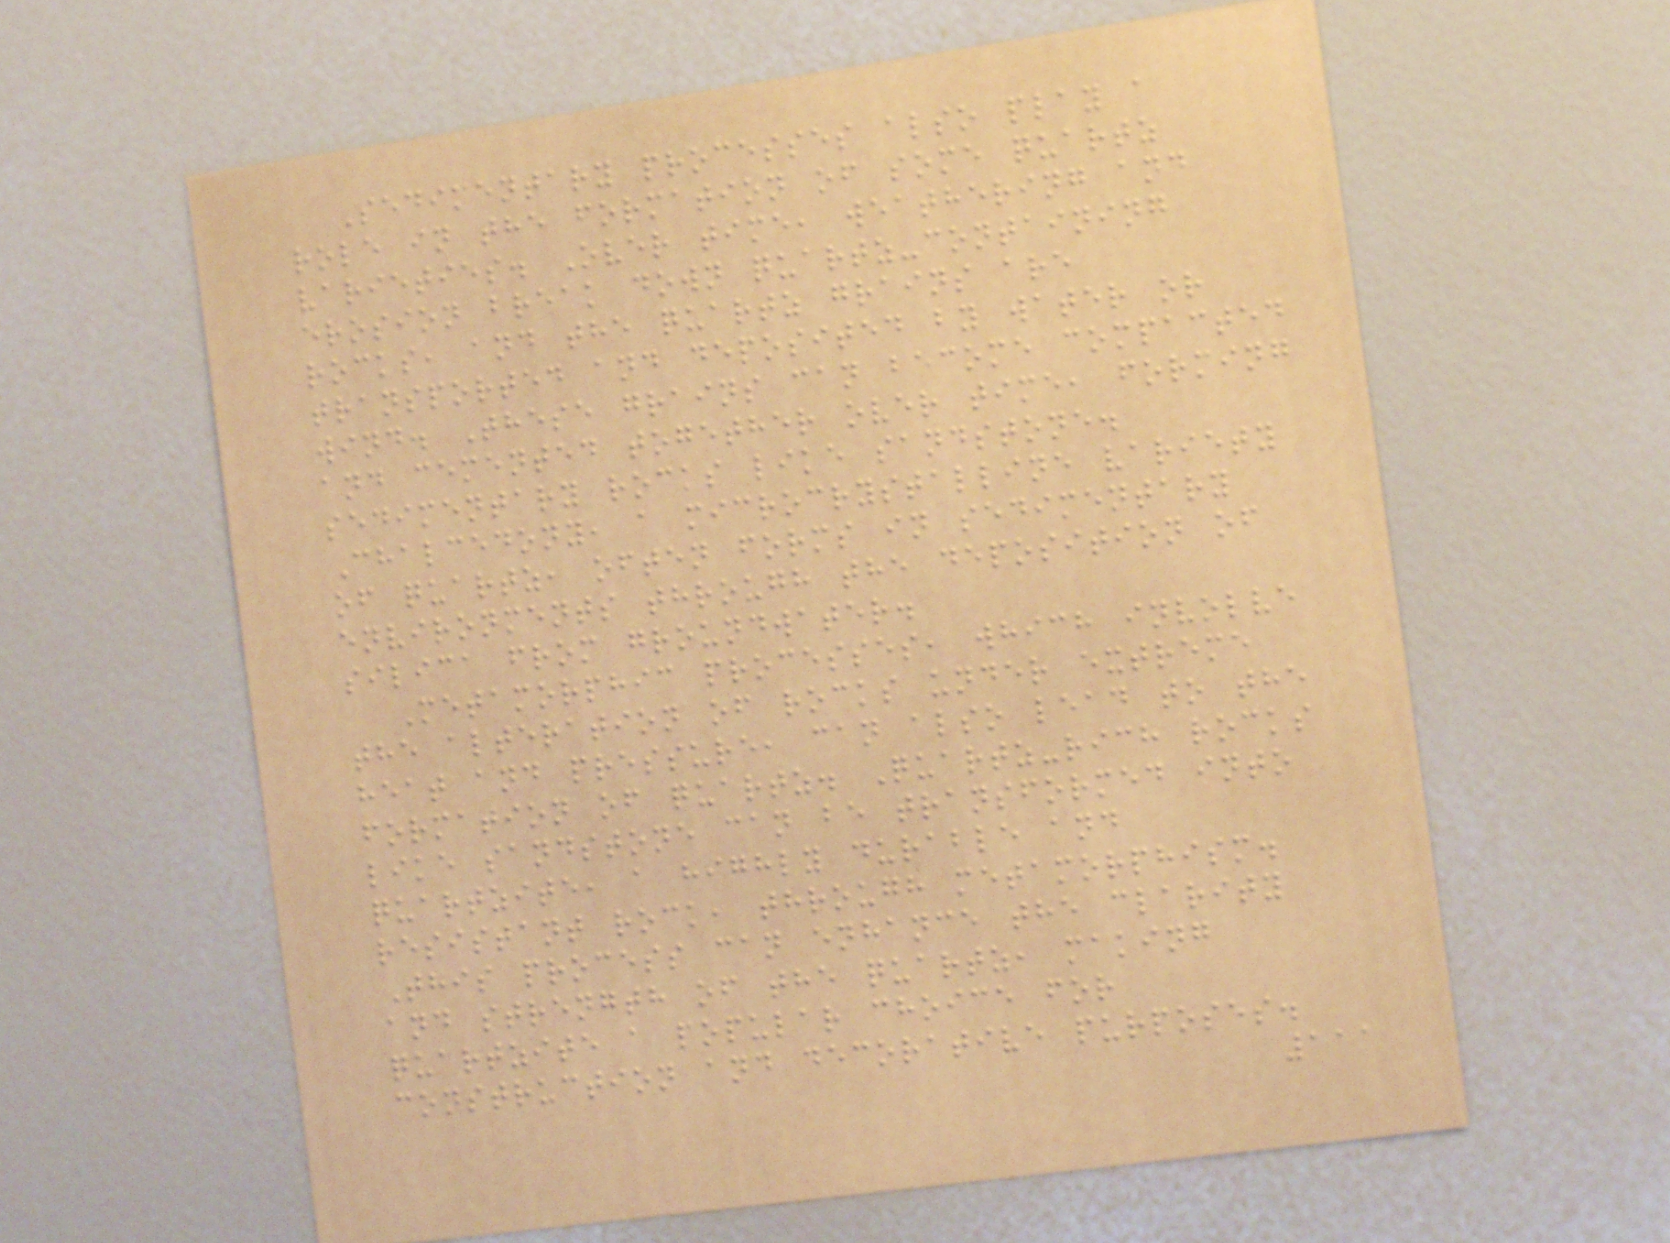Sedimentary processes also play a
role in the formation of some quartz
varieties. Over time, weathering and
erosion break down quartz-containing
rocks, and the quartz grains are
transported and deposited by water or
wind. These grains can become compacted
and cemented together over time, forming
sedimentary rocks like sandstone.
Chalcedony, a microcrystalline variety
of quartz, often forms in sedimentary
environments through the deposition of
silica from groundwater.
Metamorphic processes, which involve
the alteration of rocks under extreme
heat and pressure, can also lead to the
formation of quartz. Quartz-rich rocks
like sandstone can be transformed into
quartzite, a highly durable and
resistant rock, through metamorphism.
This process can enhance the clarity
and strength of the quartz, making
quartzite a popular choice for
construction and decorative purposes.
111
